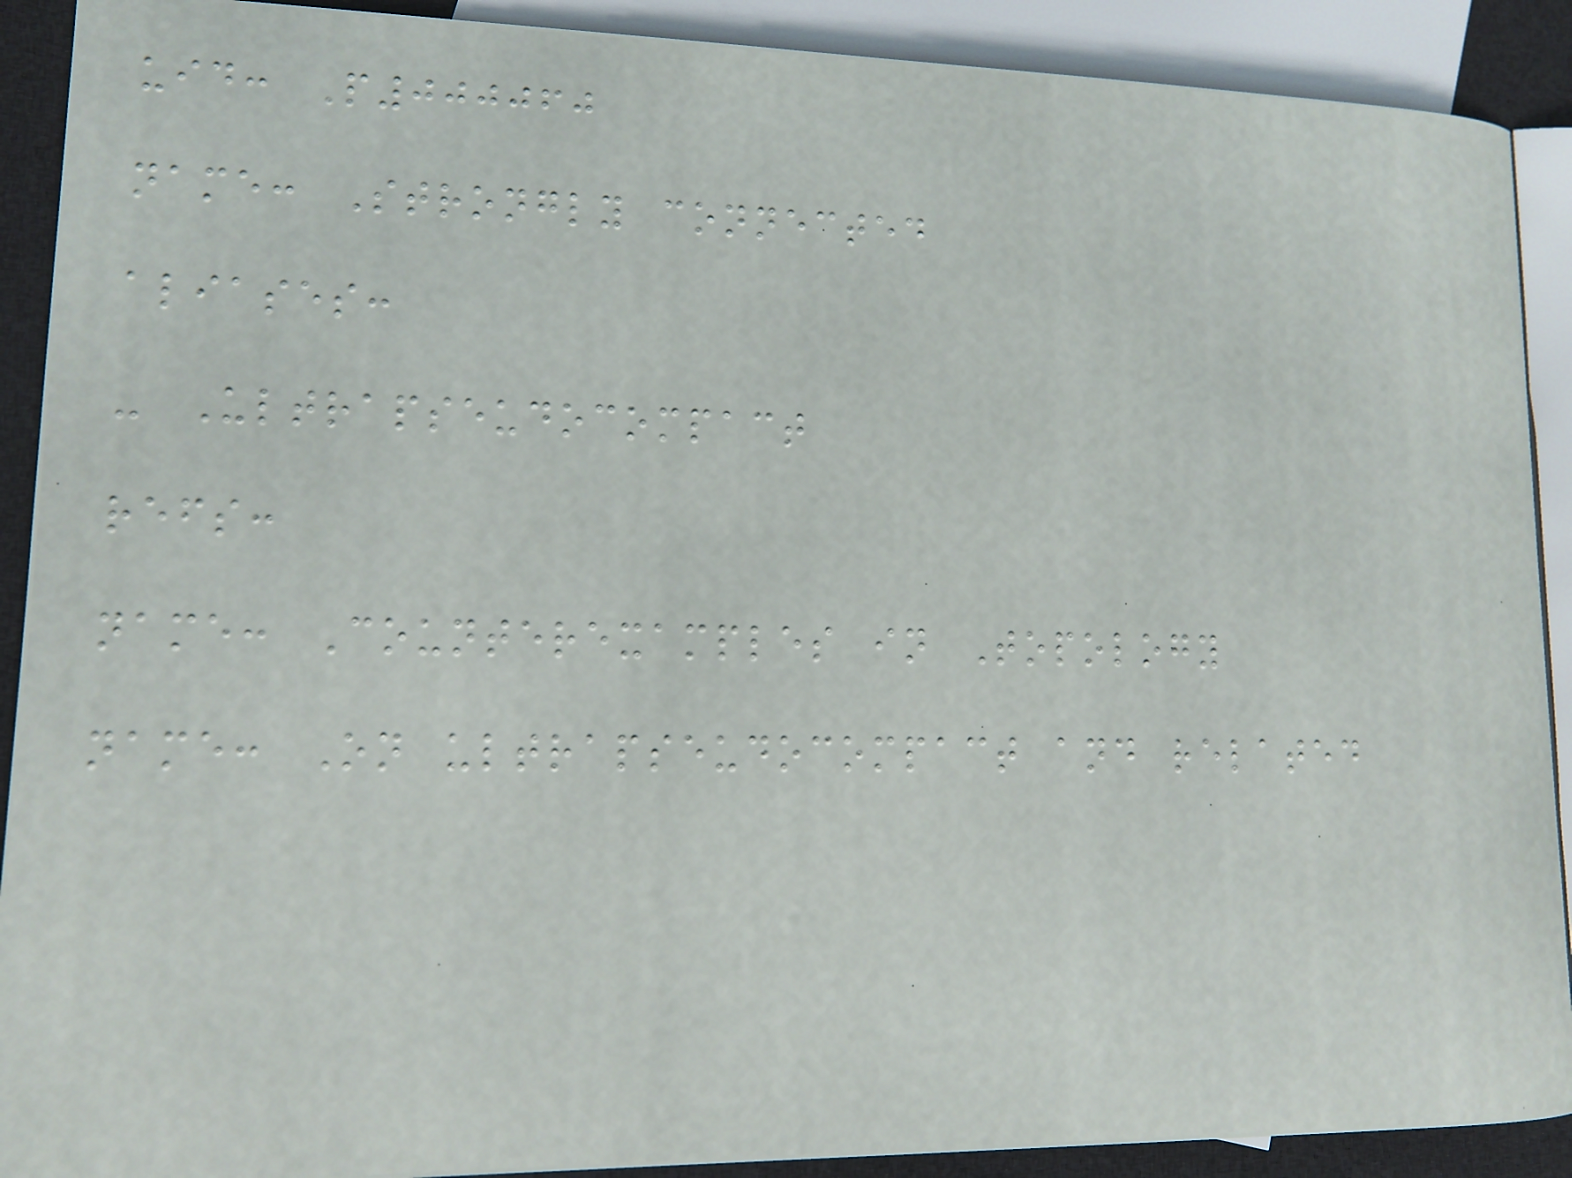uid: P000060
name: Strongly connected
aliases:
- Ultrapseudocompact
refs:
name: Counterexamples in Topology
name: On ultrapseudocompact and related
